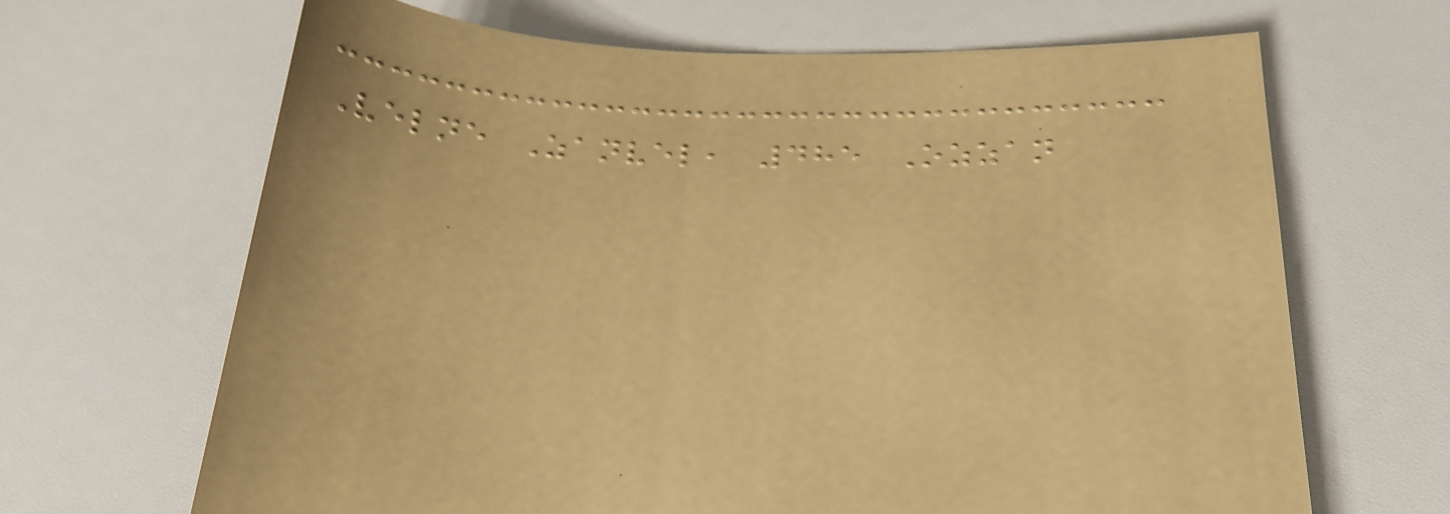Velne Zanvel, 485 Ozzan
